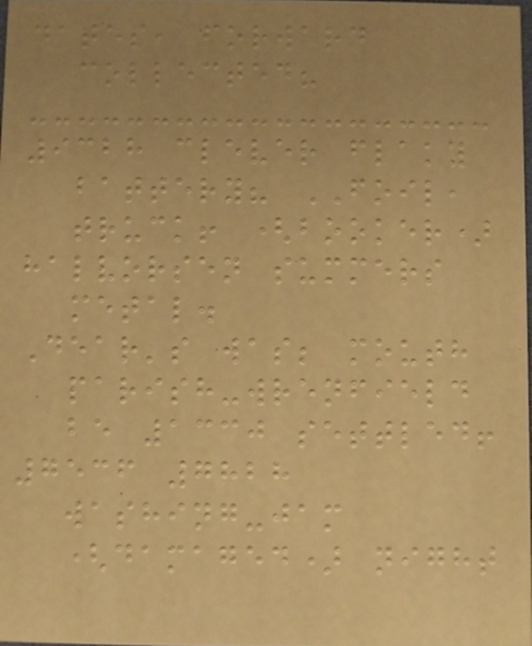dates, forward
collected?
9328 clever flaky
battery? FOIL,
truck! (booker)
halvorsen summers
metal.
Dear's was; mouth
parish-wrenfield
be 1330 settled!
7536 7828
washing-jam
(damaged) night
